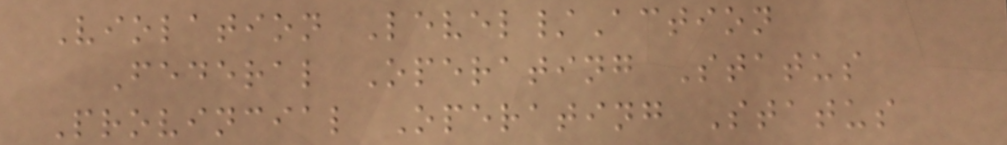Violation Level/Action
Federal Operating Status
Provincial Operating Status
